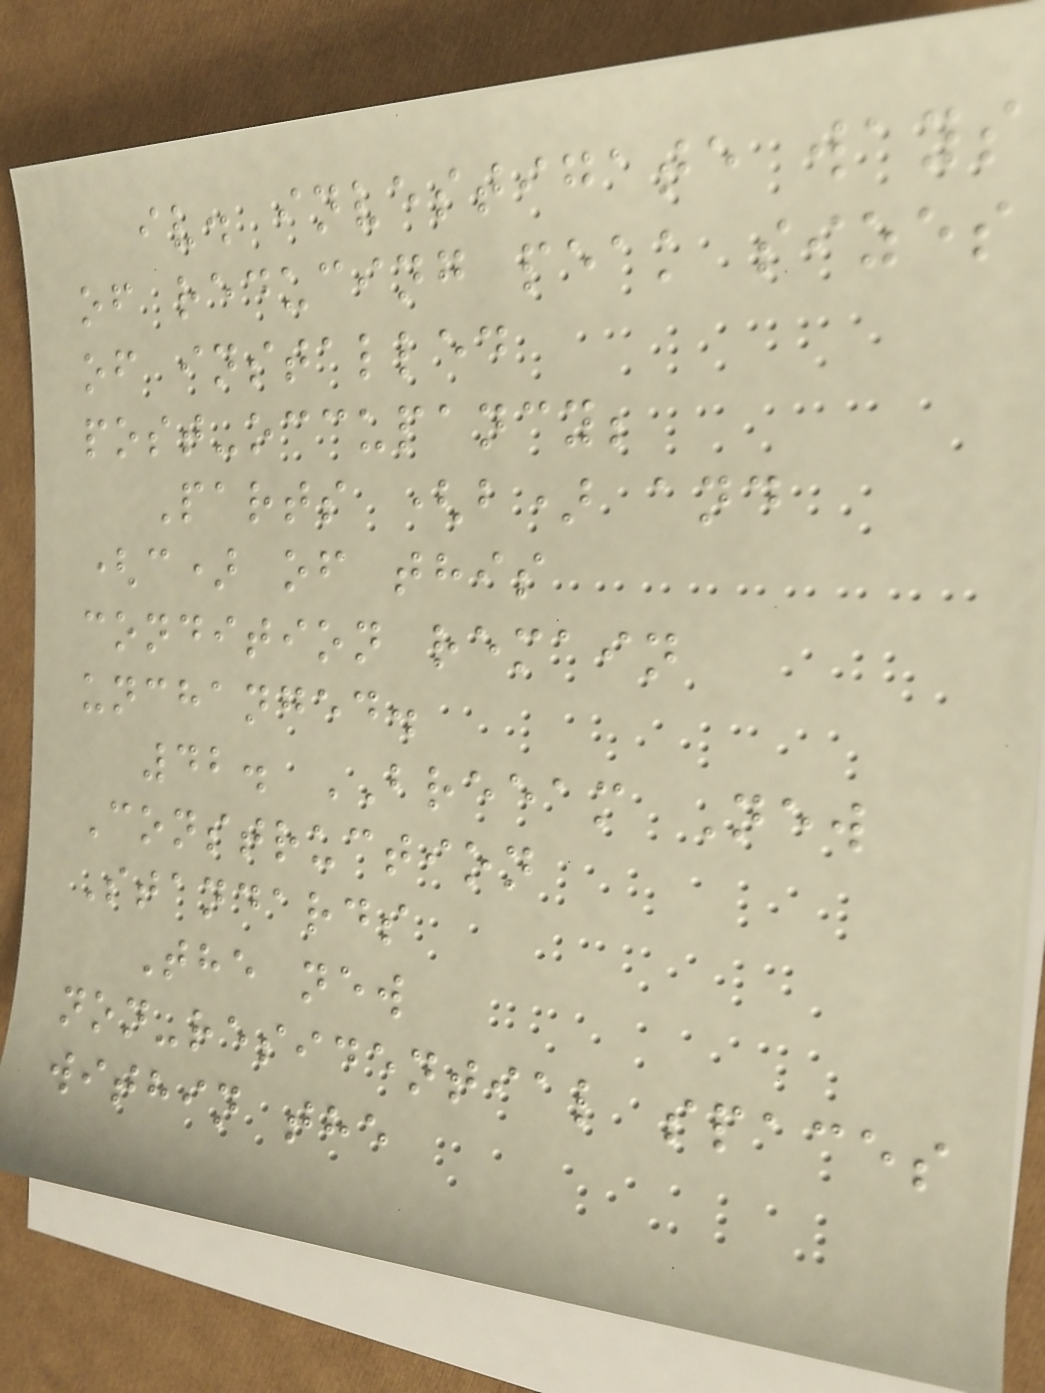iv. investigate ways
of reducing peak sizes
of installed
post-occupancy;
Parts (b) and
(c) of this
condition remain
unchanged.
42. BREEAM New
Construction
Standards
The new
non-residential spaces
within the
